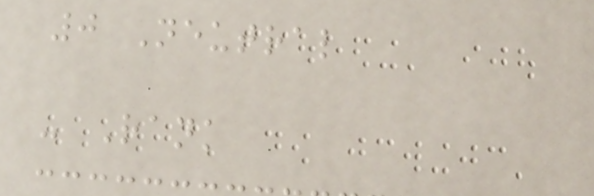0 Neutral
- Rank
